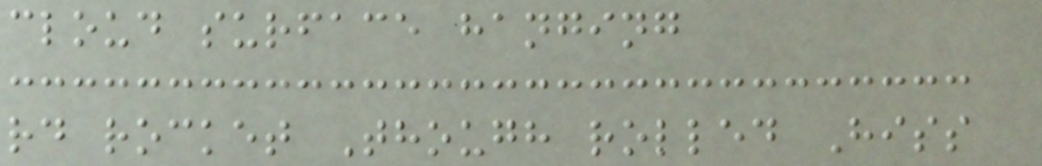cloud surface hanging
rd rocket Though rolled Hiss
